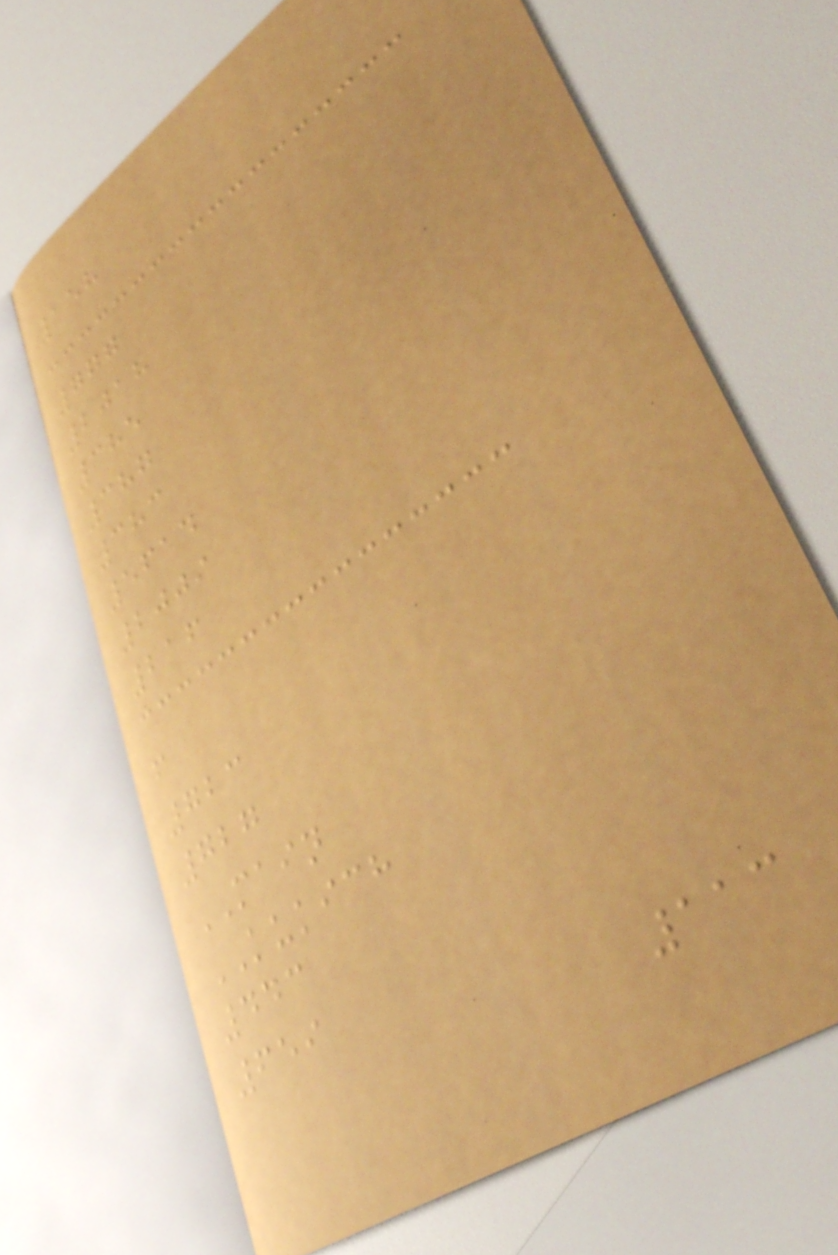158
777
2018
385
387
383
5614
2009
216
f
723
727
MAIN
KUKICH
443
659
113
